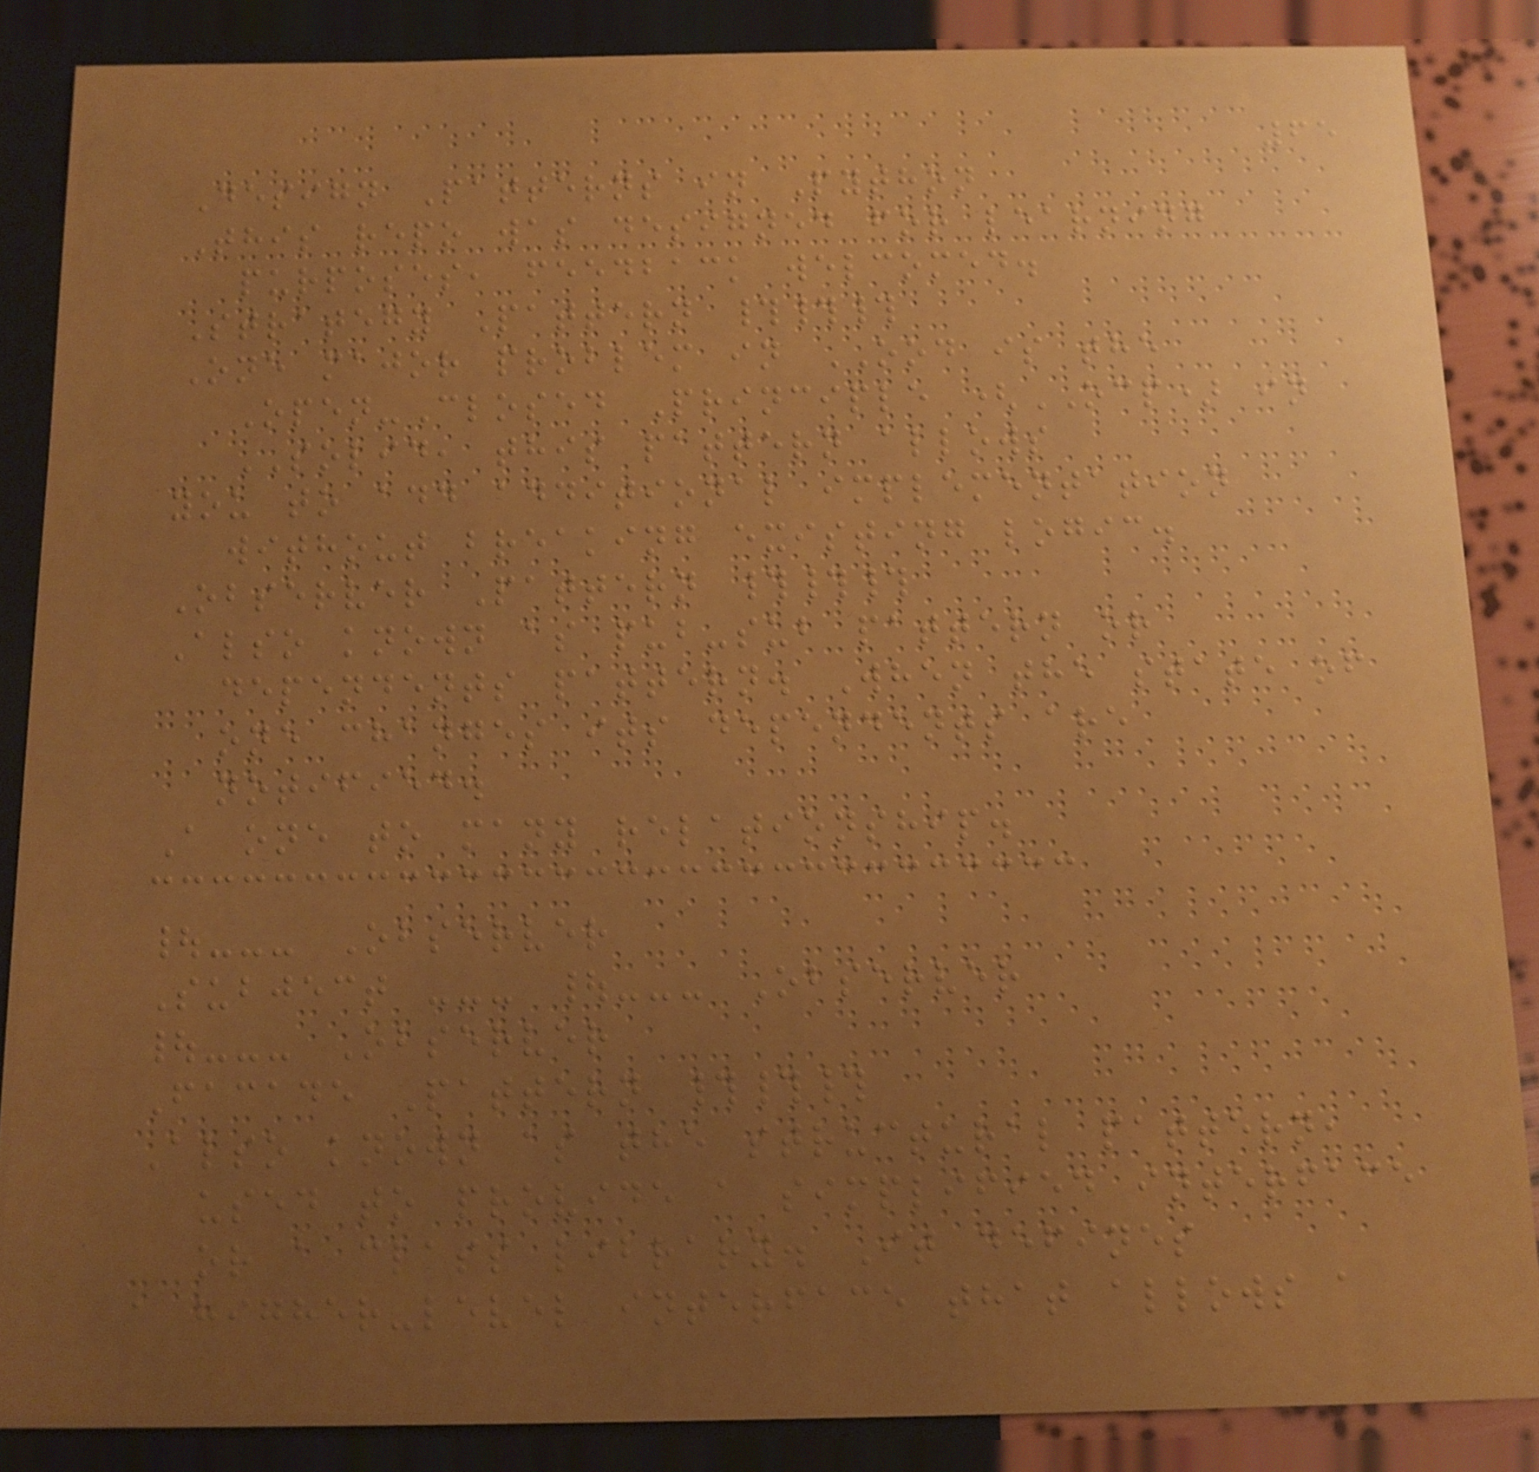65
Design Patterns in Python
This repo was designed for learning
purposes, feedback welcomed.
Strategy Pattern ###
One major problem in OOD is the
Open-Closed Principle (OCP) in
SOLID, this pattern allows
you to add additional implementation
without breaking existing logic.
Observer Pattern ###
Also known as pub-sub pattern or
dependents pattern. When the state of
one changes its dependents are
notified.
A one to many relationship.
|--- Observer
Subject --- |--- Observer
|--- Observer
Facade Pattern ###
Also known as the structural pattern,
used to provide a simplified interface
or a class library. It defines
a higher-level interface that allows a
